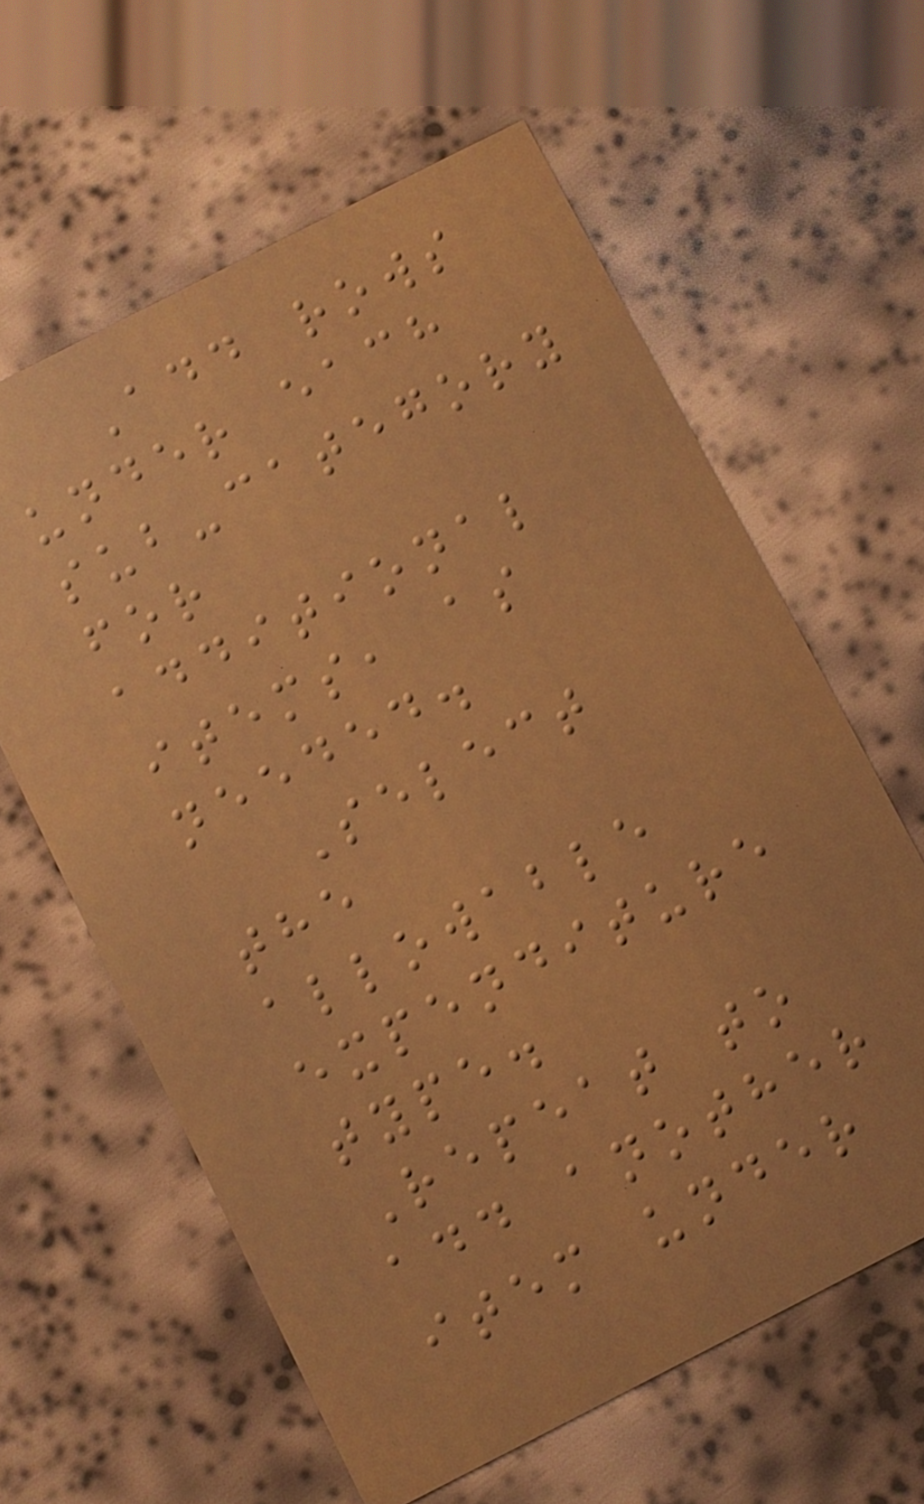Add rows
under each
sub-category
for
additional
items, as
needed.
Select
the
allowable
expenditure
type.
Repeat to
add another
item under
